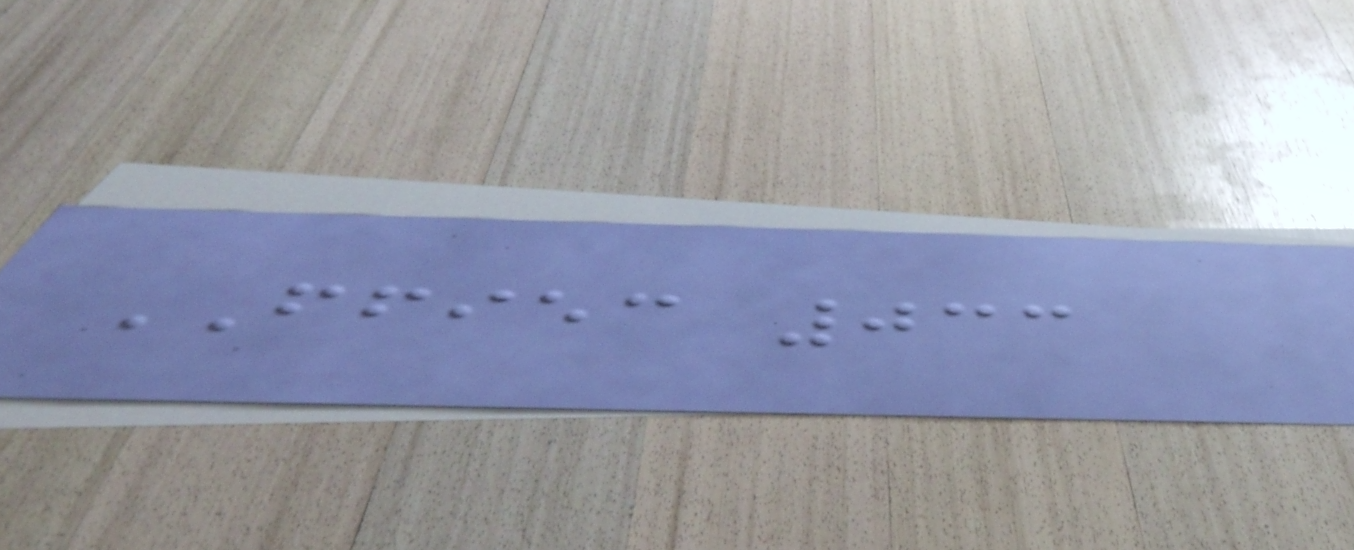FFIEC 033
